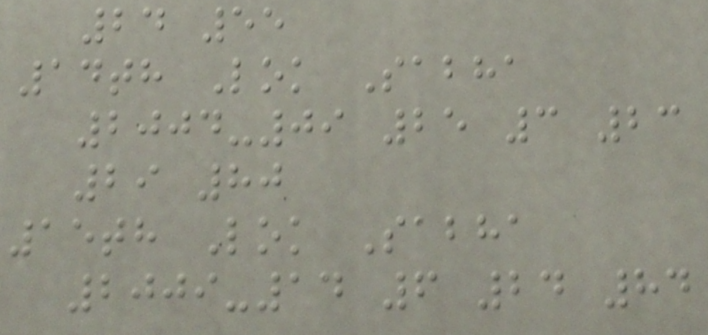24 55
14th Lok Sabha
2004-09 25 3 23
29 80
15th Lok Sabha
2009-14 6 24 84
